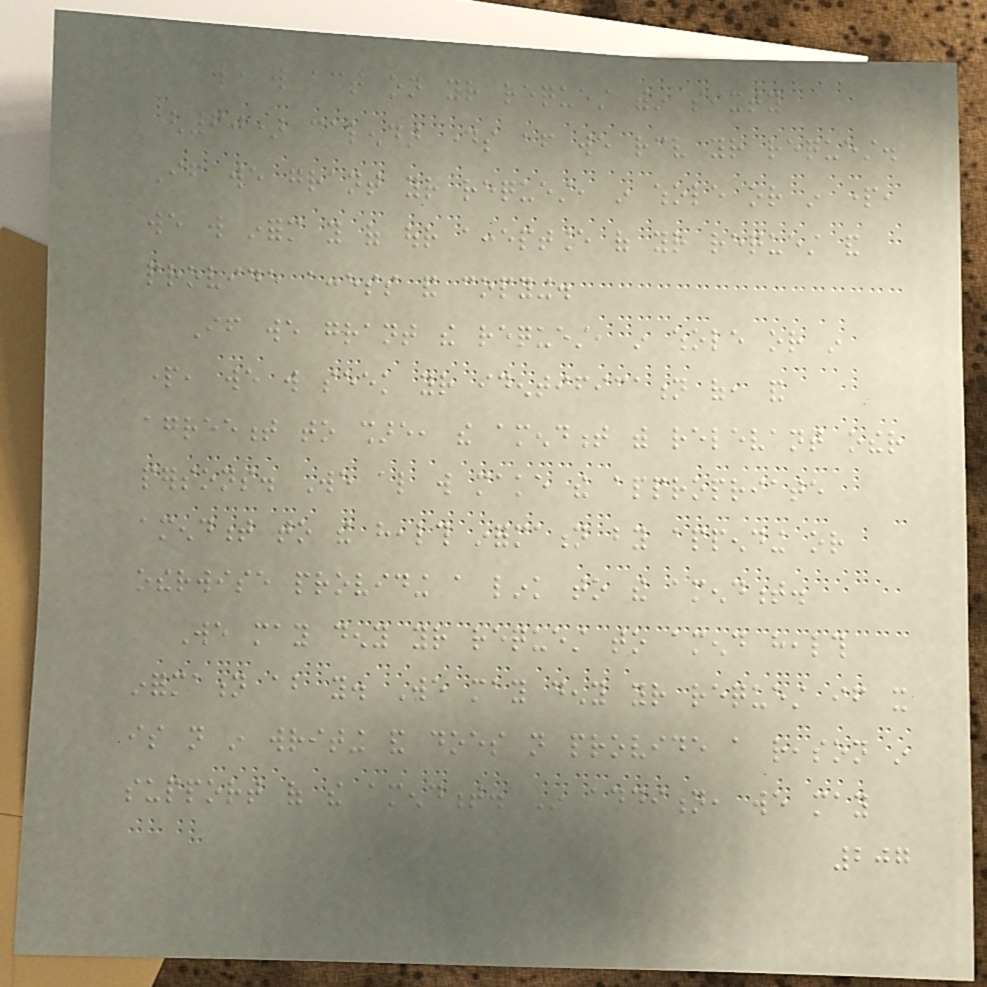We will act on your request within sixty
(60) calendar days after we receive your request.
If we grant your request, in whole or in part,
we will inform you of our acceptance of your request and
provide access and copying.
If we grant the request, in whole or in
part, we will seek your identification of, and
agreement to share, the amendment with relevant other
persons. We also will make the appropriate
amendment to the health information by appending or
otherwise providing a link to the amendment.
We may deny your request to amend health
information about you. We may deny your request if it
is not in writing and does not provide a reason in
support of the amendment. In addition, we may
207
